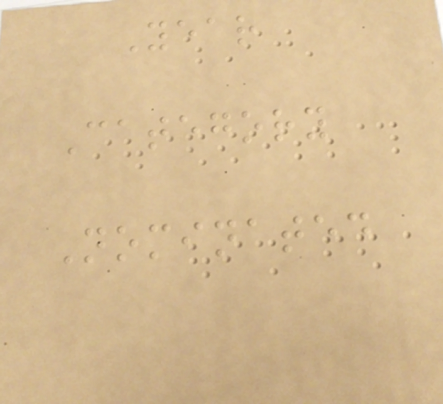Year
Category
Nominated
